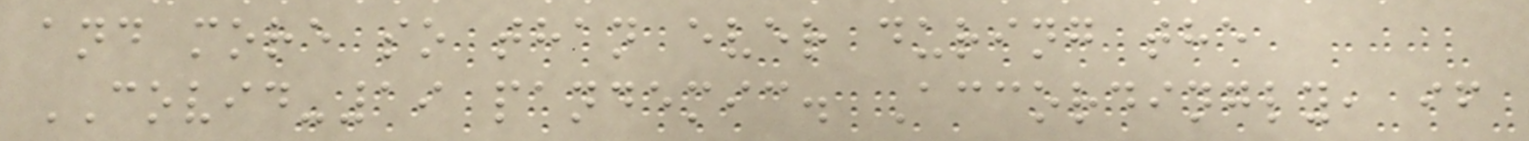and more so than ever during the
COVID-19 pandemic. Accordingly, if
